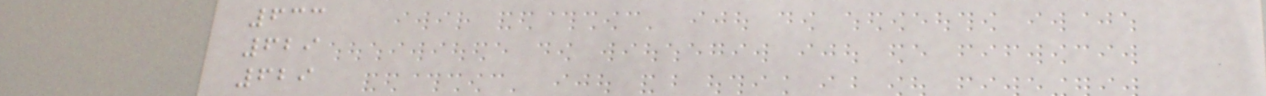633
629
629
